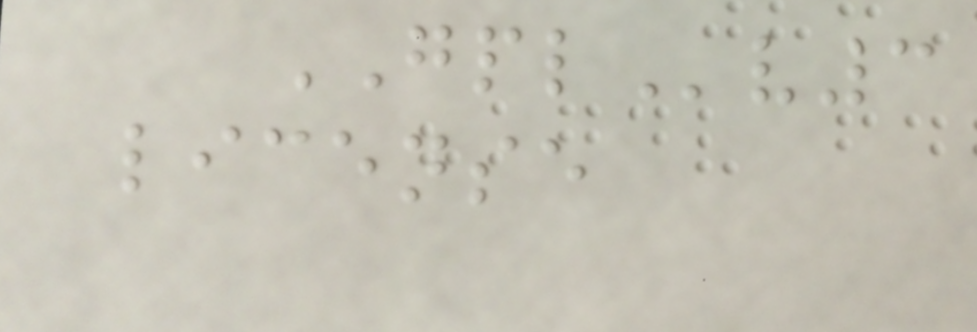GPLv3
license
